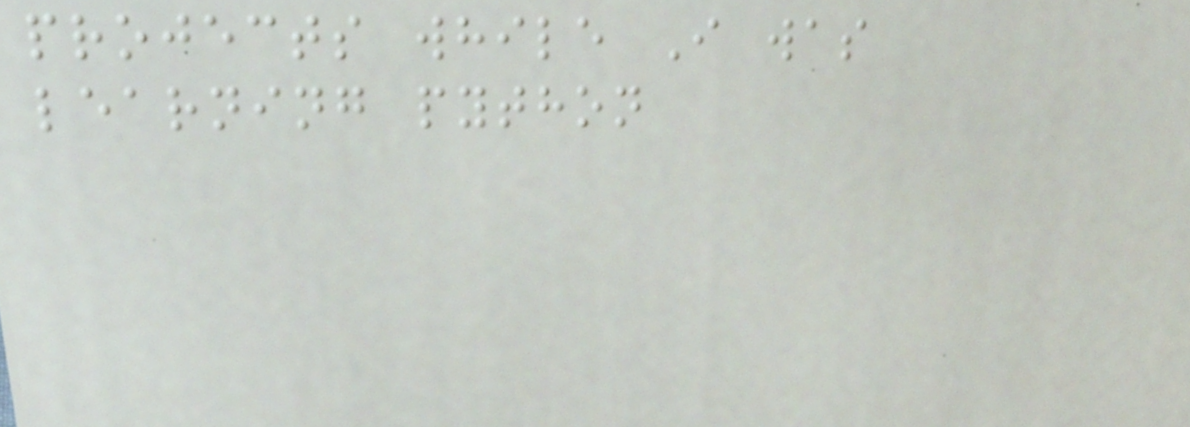projects while I was
learning python
